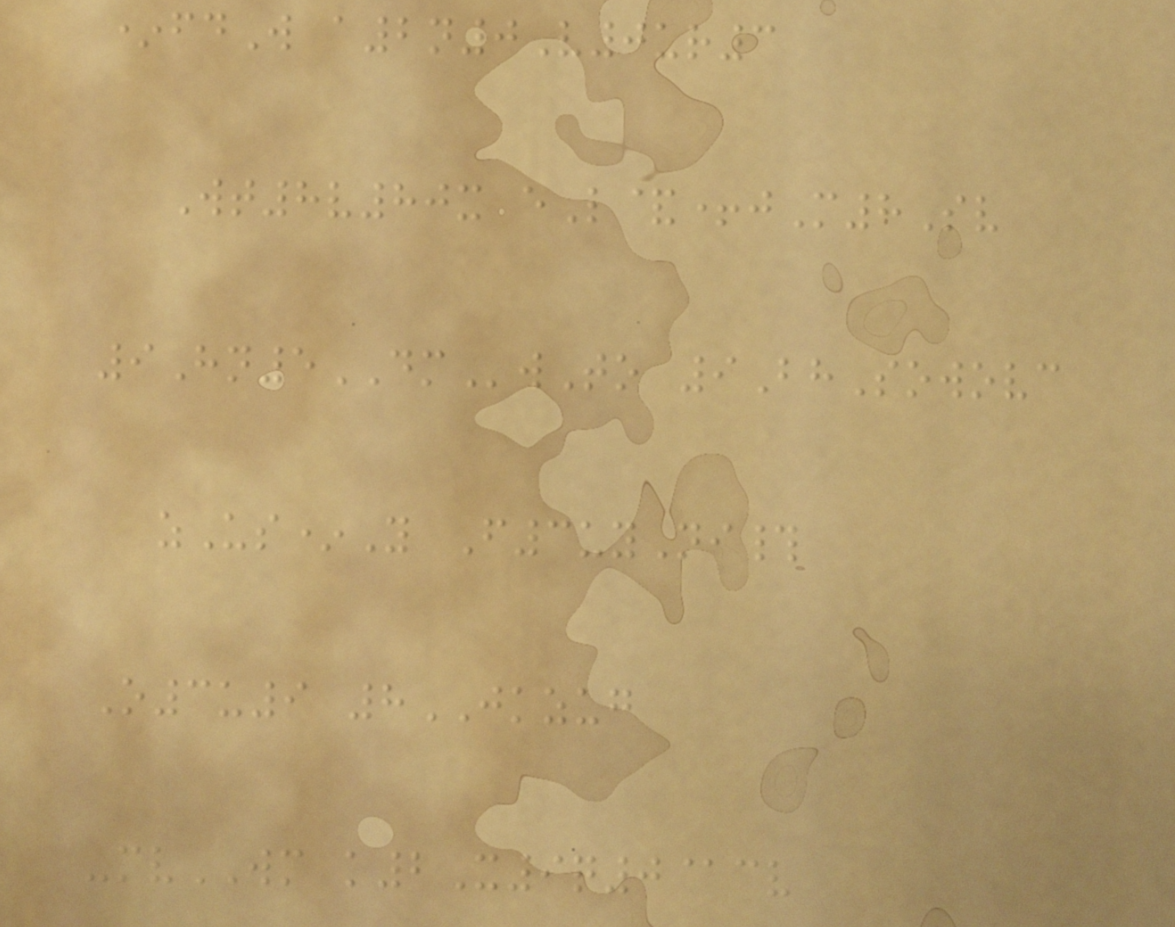*fdW a2n0V0ur3
Wt8v80x eL&+jM8Sv
9Hn5DMwTo 9BhSowovc
zUs*Y F3uyNi#
O3u9 8JKZUG
-mvWM k2X9q0@cv
